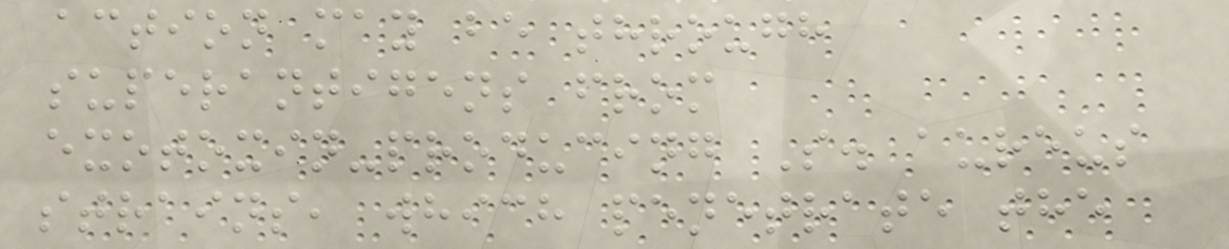action may be through
superantigens from
exotoxin-producing S. aureus
strains, which penetrate the
